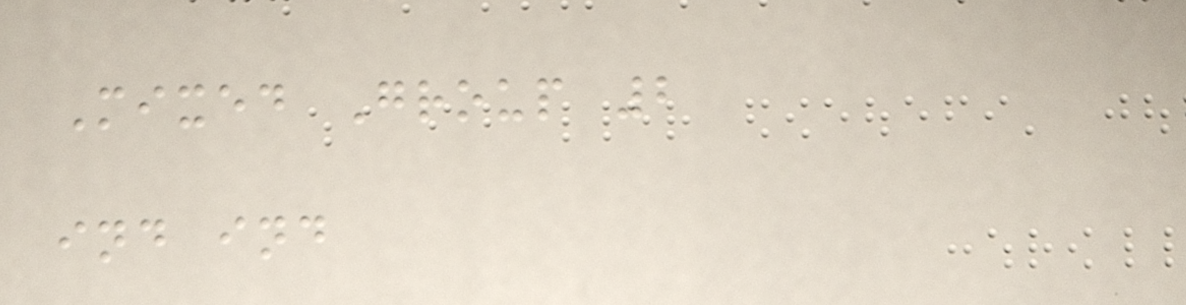Mixed Group 2
ind ind
